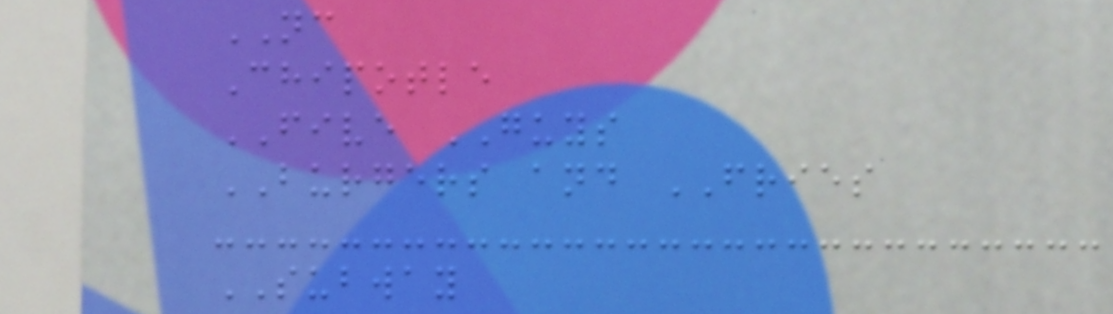NC
Chipotle
FIVE GUYS
BURGERS and FRIES
SUBWAY
